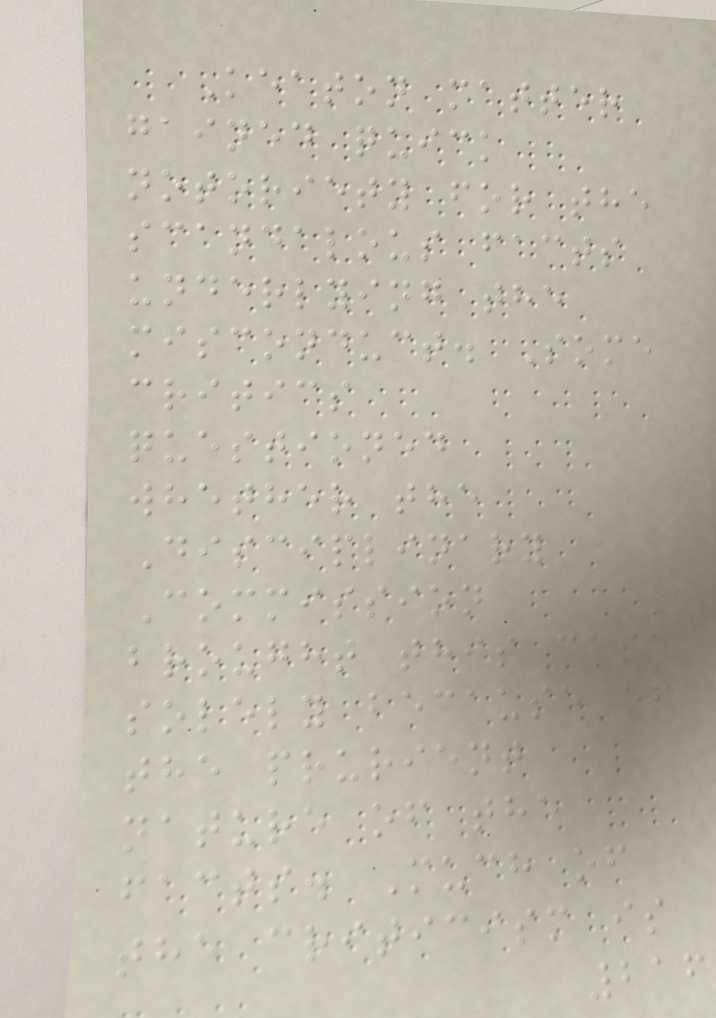Keaton matter
gained quick
notoriety for the
scandalous facts
underlying the
misconduct. Some
critics
questioned
whether the
Disciplinary
Commission
brought this case
solely because of
the prurient
nature of the
facts. Much of
the criticism is
216
